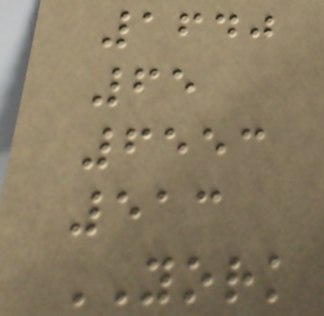1640
65
6553
513
YORK
